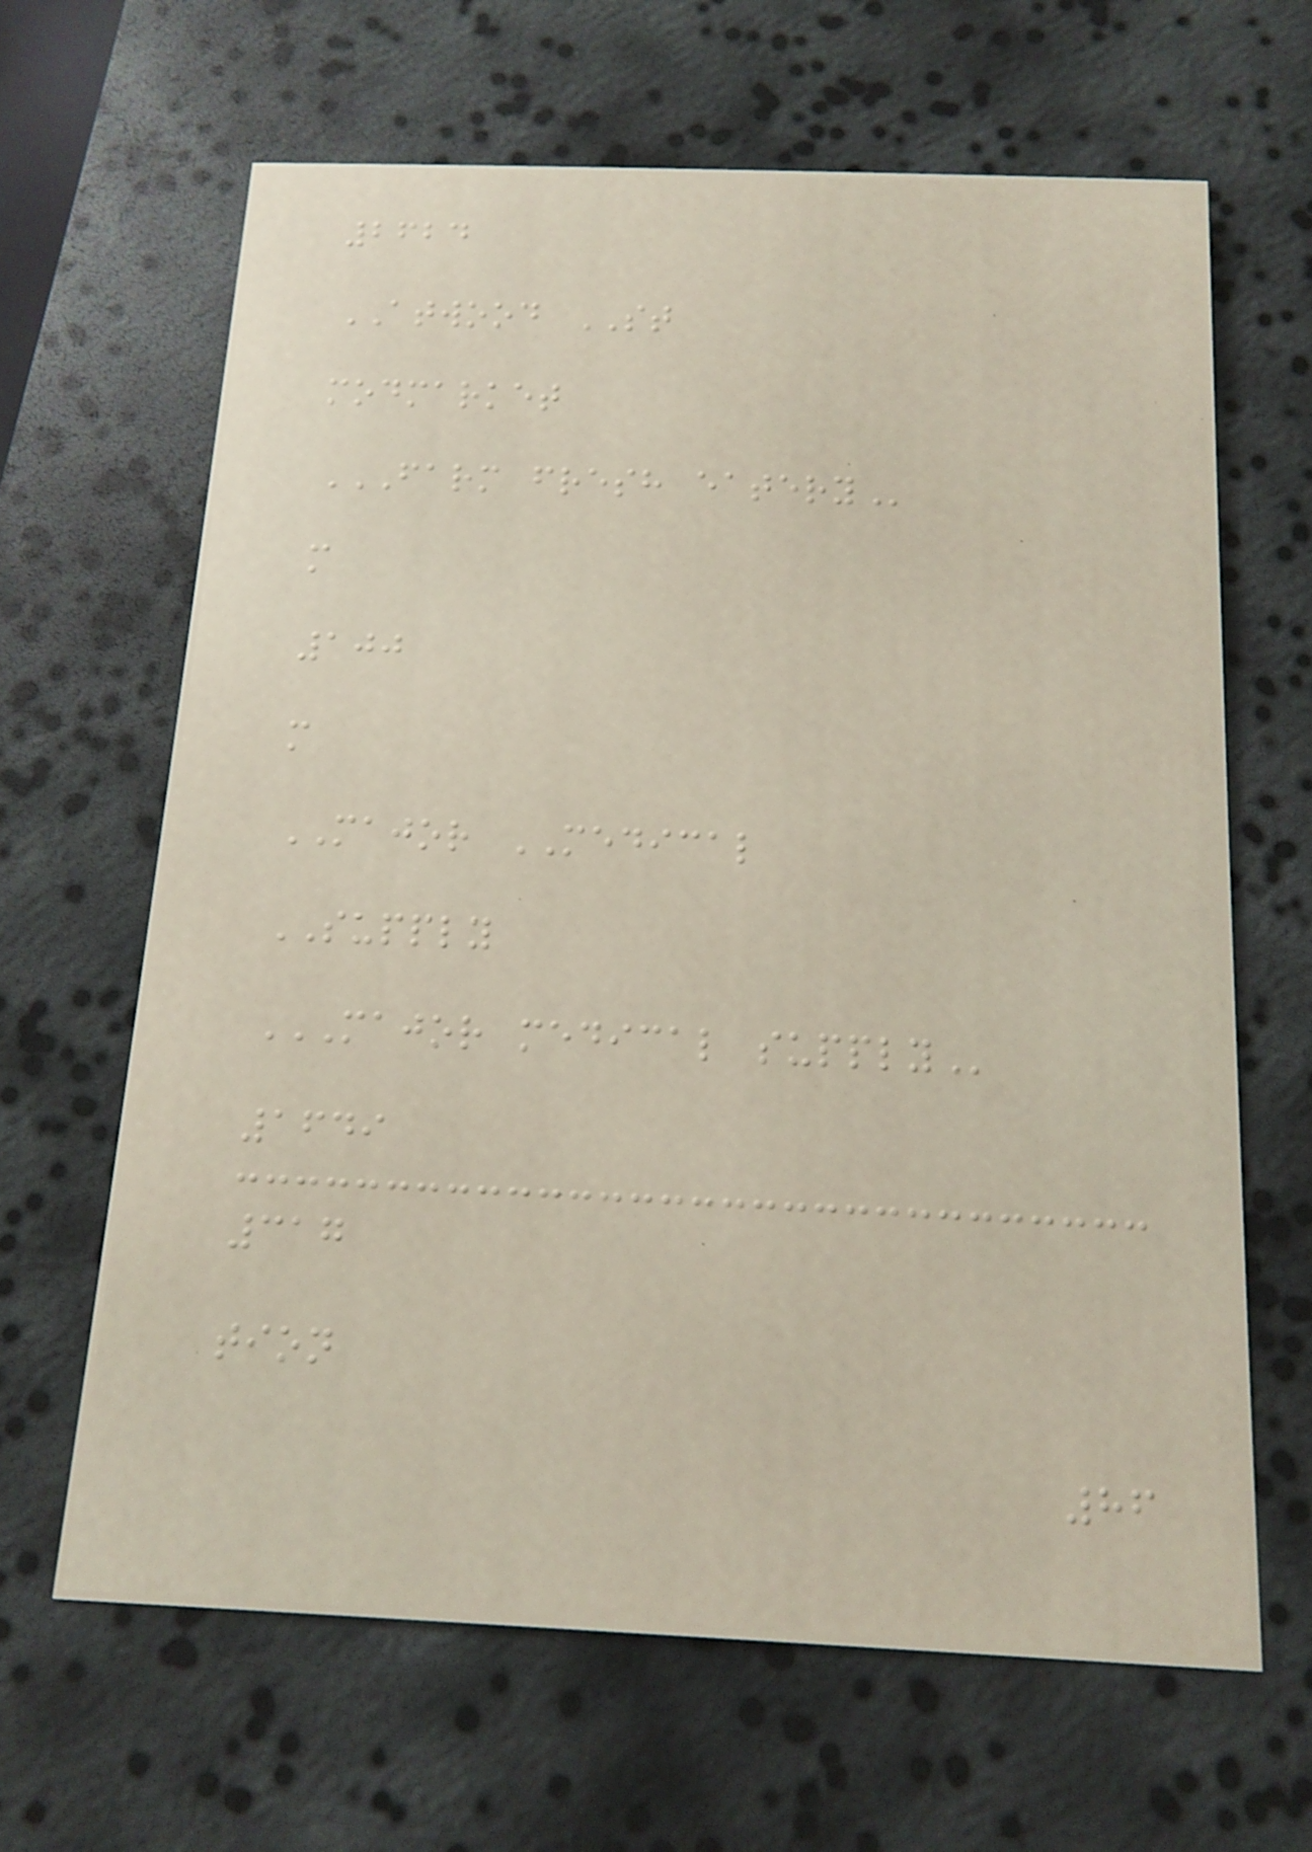2624
ATWOOD ST
modmarket
FARM FRESH EATERY
m
100
m
MAJOR MEDICAL
SUPPLY
MAJOR MEDICAL SUPPLY
1649
317
tion
86
